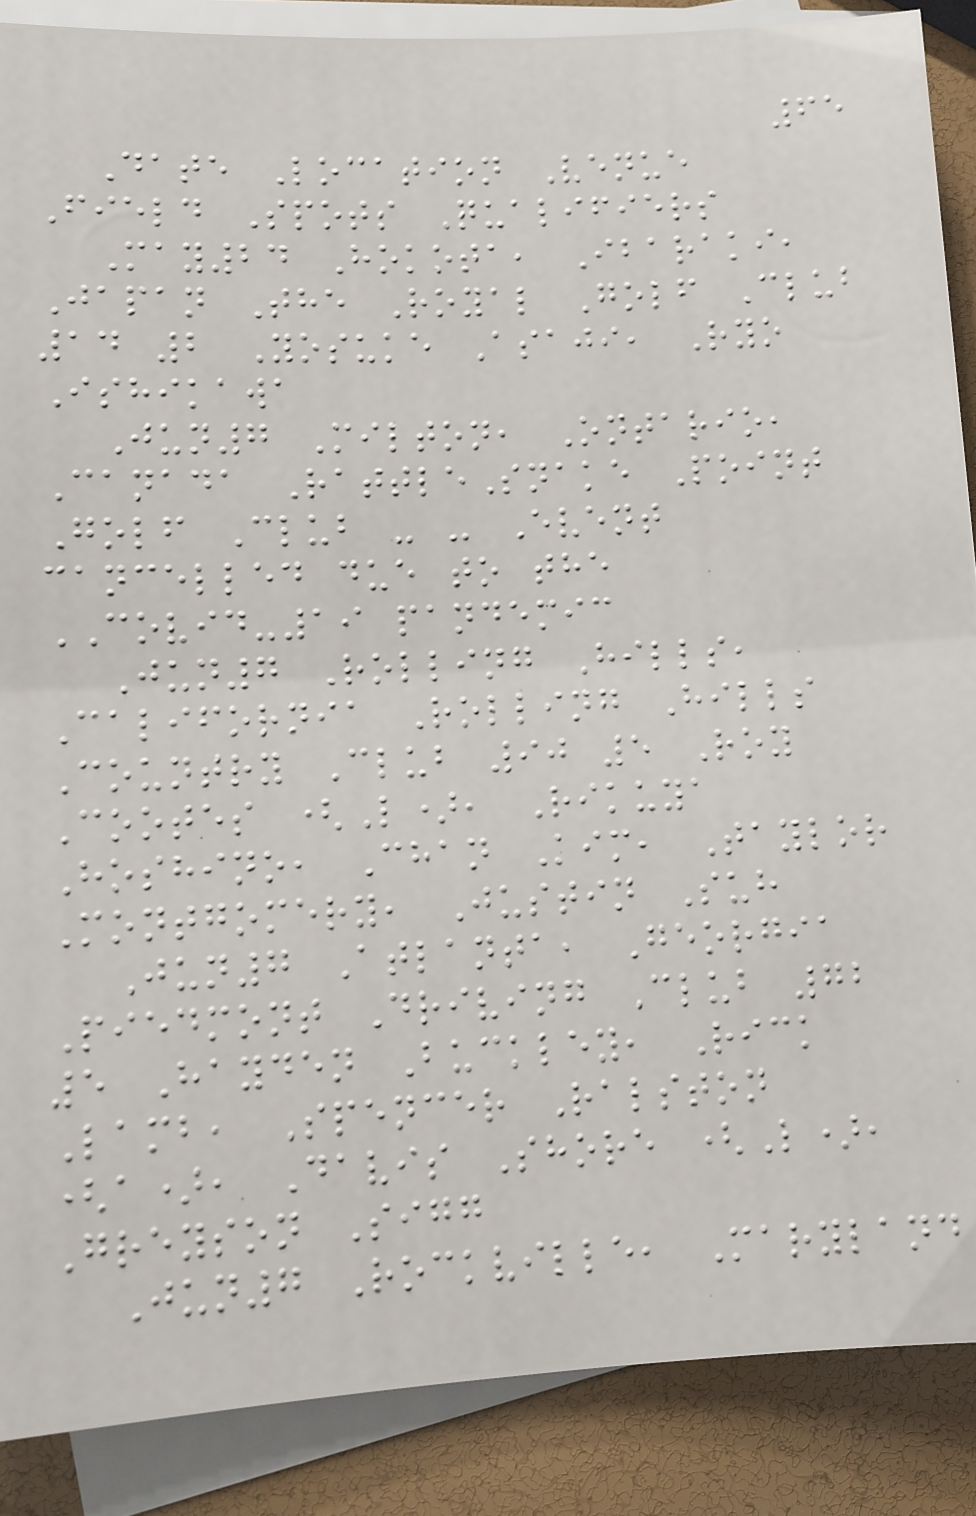65
Date Location Venue
Field Spots Qualifiers
May24 Hokota, Ibaraki,
Japan The Royal Golf Club
14 2 Yosuke Asaji, Ryo
Ishikawa
Jun7 Milton, Ontario,
Canada RattleSnake Point
Golf Club - - Event
cancelled due to the
COVID-19 pandemic
Jun7 Rolling Hills,
California Rolling Hills
Country Club 90 5 Roy
Cootes (L), Rikuya
Hoshino, Chan Kim, Taylor
Montgomery, Justin Suh
Jun7 Atlanta, Georgia
Piedmont Driving Club 72
5 Hayden Buckley, Rick
Lamb, Spencer Ralston
(a), Davis Shore (L),
Greyson Sigg
Jun7 Rockville, Maryland
